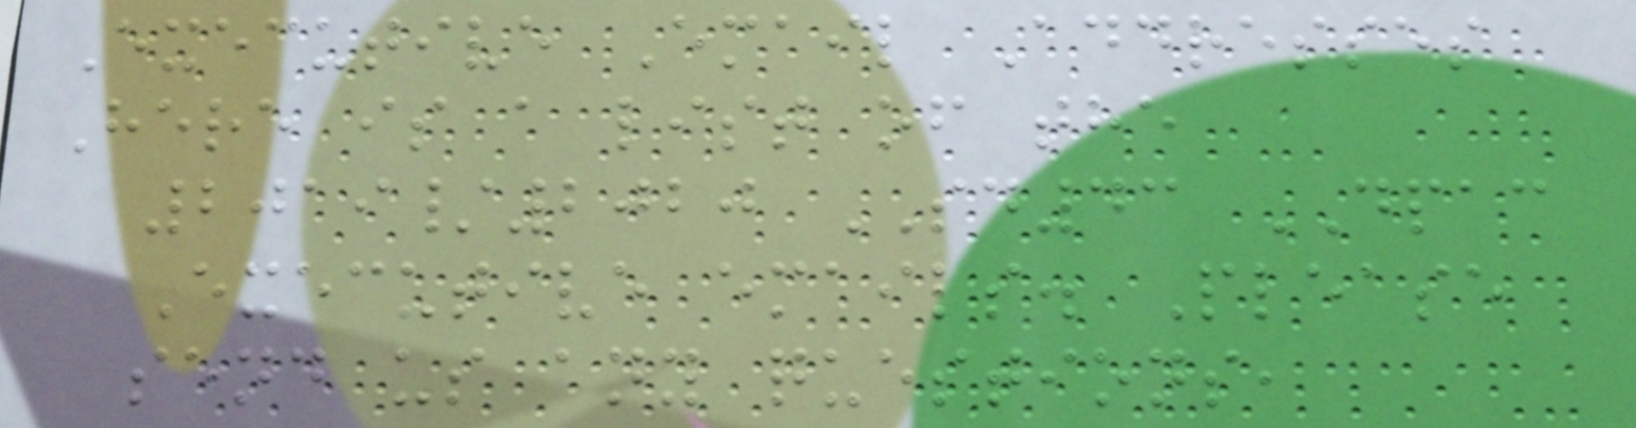Executive Email Addresses
Here is a list of the
2019/2020 SD43 DPAC
Executive emails. Please
send us any questions,
